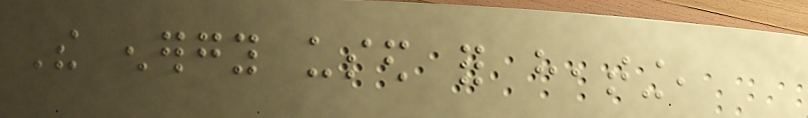The energy used for heating,
